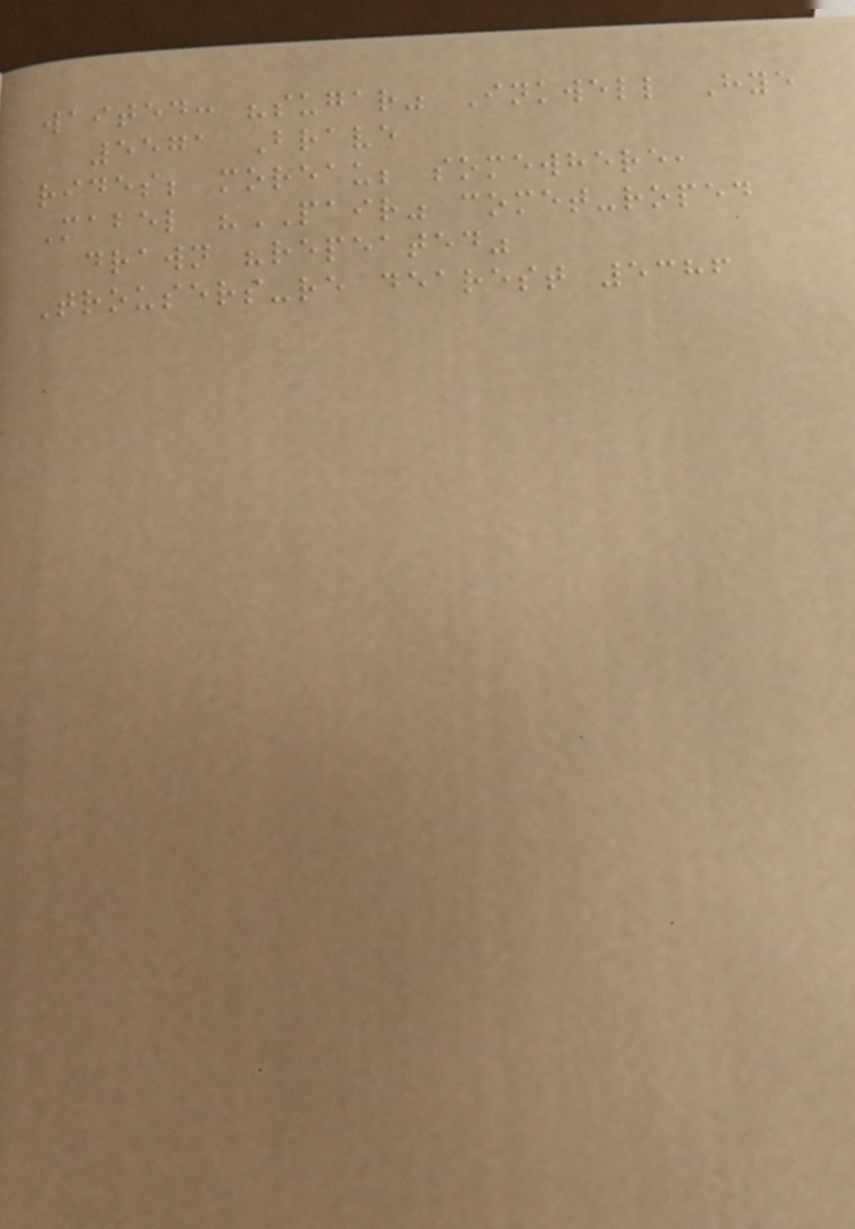waited: "sugar" Inkwell Hye
5571 Brave
rides; moreau; somewhere,
Mabel "PAIR" comet-roped
drawn "repeated"
Trousers-re dearest 5386
